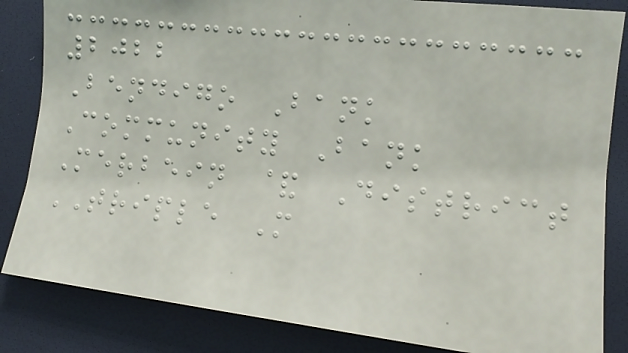2022
Bendigo Bank
Community Bank
Merbein & District
TRIPLE M
